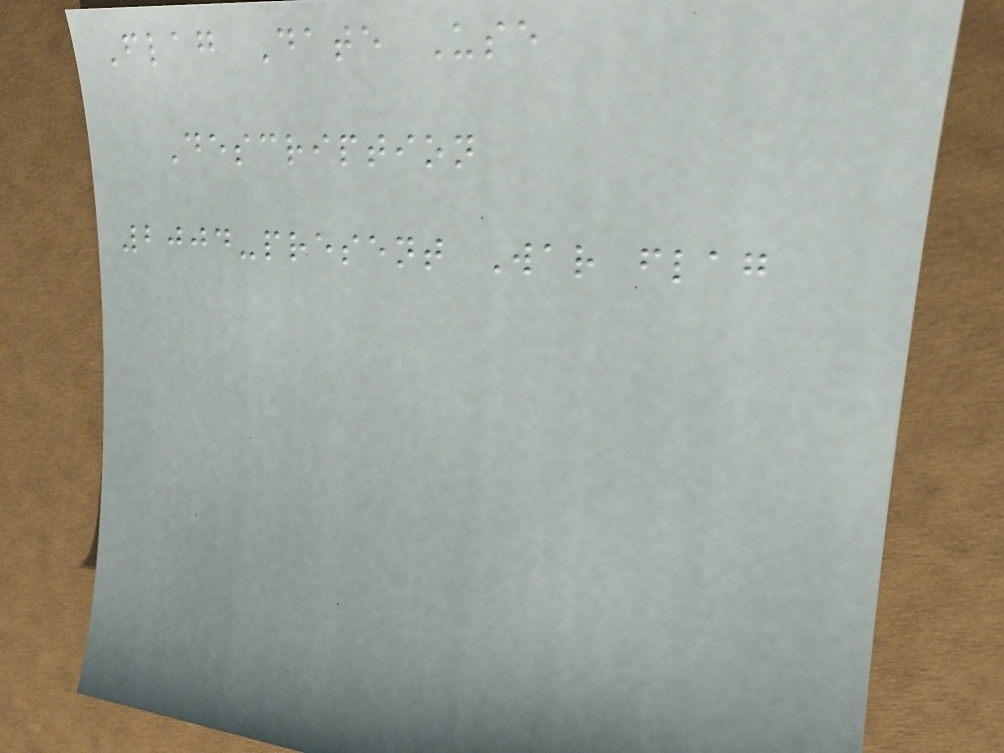Flag Date Use
Description
2004-present War flag
